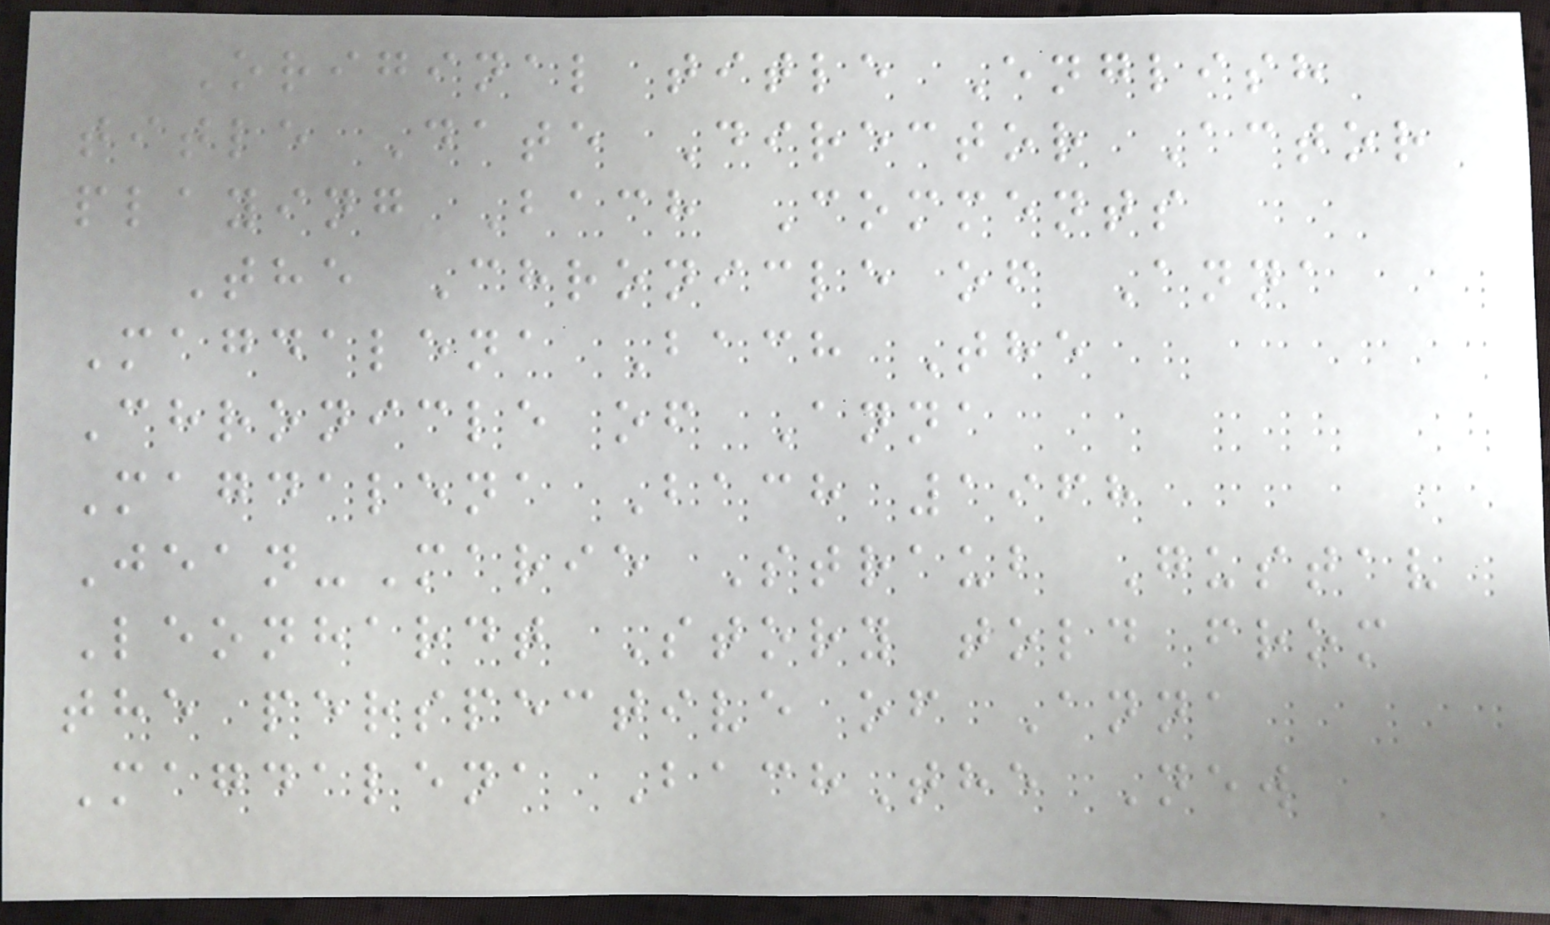Original title English
title Date Director Actor
playing Bach Comments
The Chronicle of Anna
Magdalena Bach The
Chronicle of Anna
Magdalena Bach 1968
Jean-Marie Straub Gustav
Leonhardt Story told from
the perspective of Anna
Magdalena BachThe New
